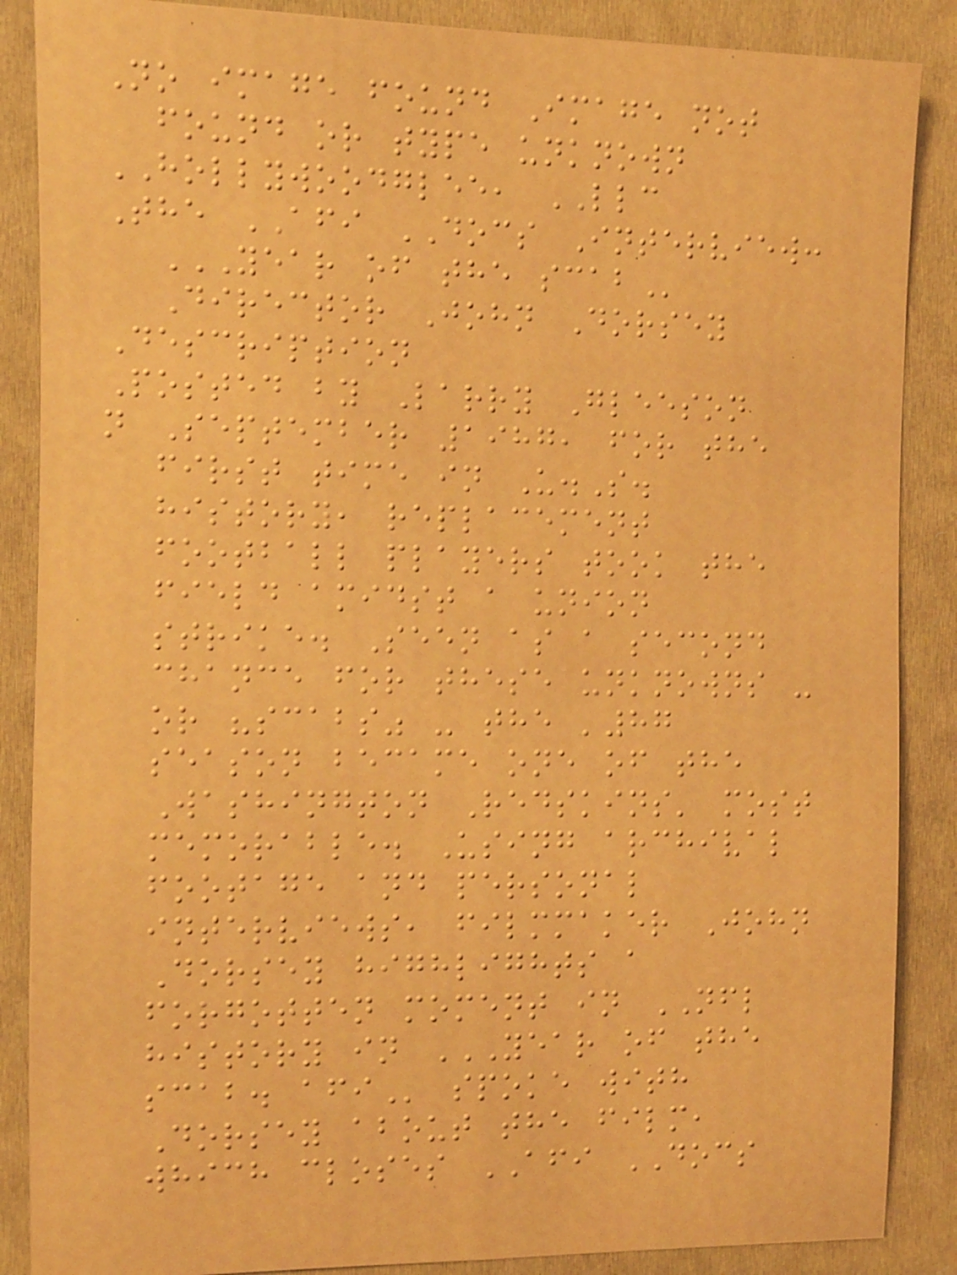No image found Image not
found or type unknown
HOLLYWOODGLEE, LLC
The AFI DOCS Interview:
YEAR OF THE SCAB
Director John Dorsey
Description
Posted by Larry Gleeson
n September 1987, for the
first time in U.S.
history, replacement
football players took the
field amidst a union
strike. Seen as a second
chance for these unknowns -
or "scabs" - the '87
season became one of the
Washington Redskins' most
memorable. Using archival
footage and personal
interviews, filmmaker John
Dorsey highlights a
forgotten moment in NFL
history in YEAR OF THE
SCAB. AFI spoke with
Dorsey about the film,
which closes AFI DOCS
